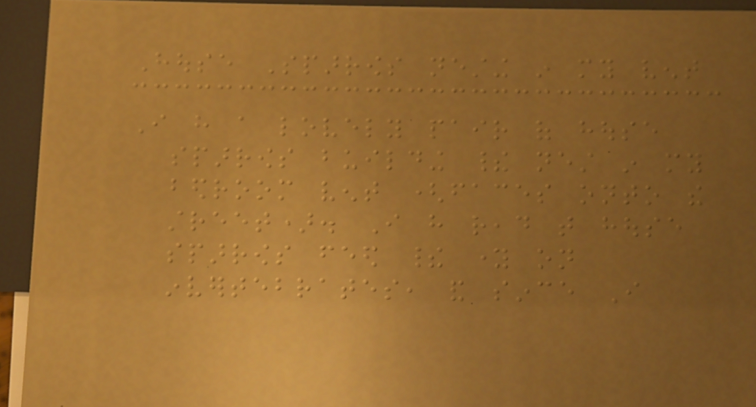House Sparrows nesting in my vent
I have a lovely pair of house
sparrows building their nest in my
bedroom vent (faces onto the
street). I have read that house
sparrows feed their young on
invertebrates, and since I
